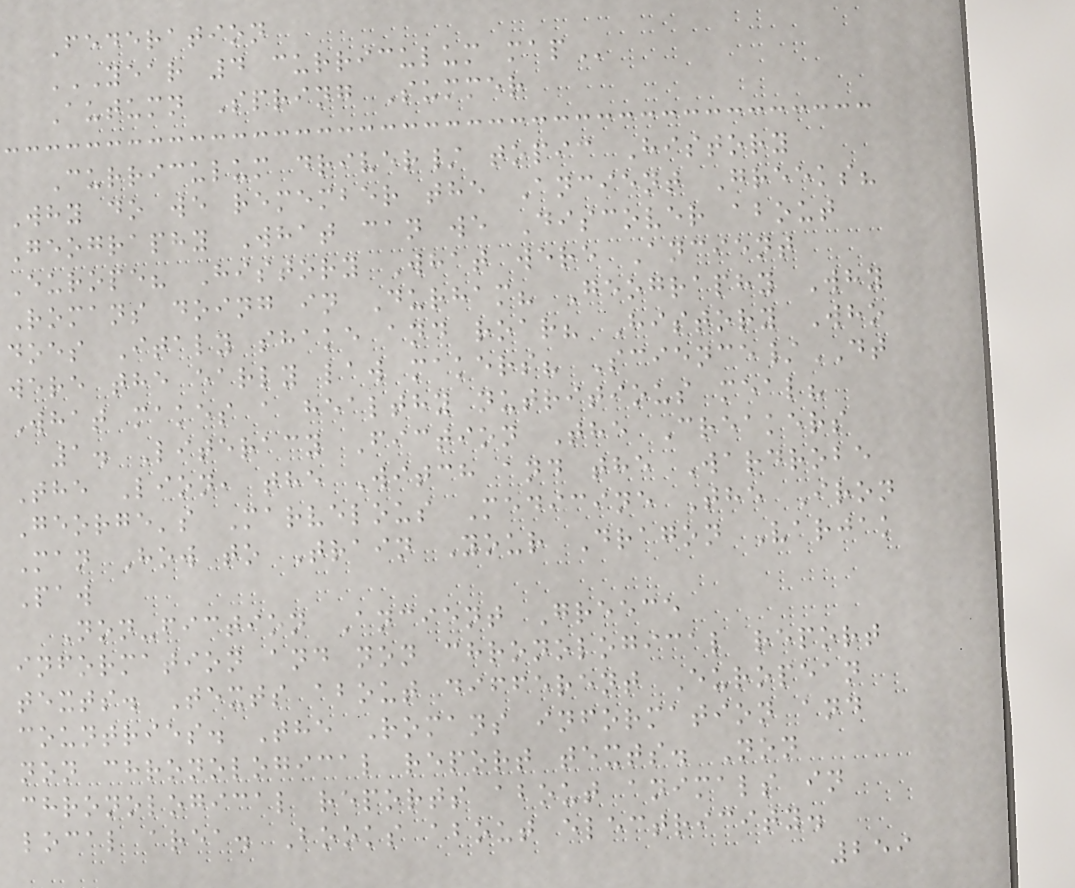Federation
YEAR 4 CURRICULUM MAP
Autumn Spring Summer
Curriculum driver/ topic History
Why do we remember the Ancient Greeks?
Geography What can we Discover about
Europe? History What were Ancient
Romans doing in Durham? Geography Why
does Italy shake and roar? History Who
were the early law makers? Science/DT
What makes a healthy nutritious meal?
1. Literacy Fiction The Creakers
The Lion, the Witch and the Wardrobe
George's Marvelous Medicine The Iron
Man How to Train Your Dragon Varjak
Paw
Non-fiction Ancient Greece
information and non chronological report
texts. Texts about different European
countries. The Romans information and
non chronological report texts. Non
chronological reports about animals in
local area. Books about electricity.
259
